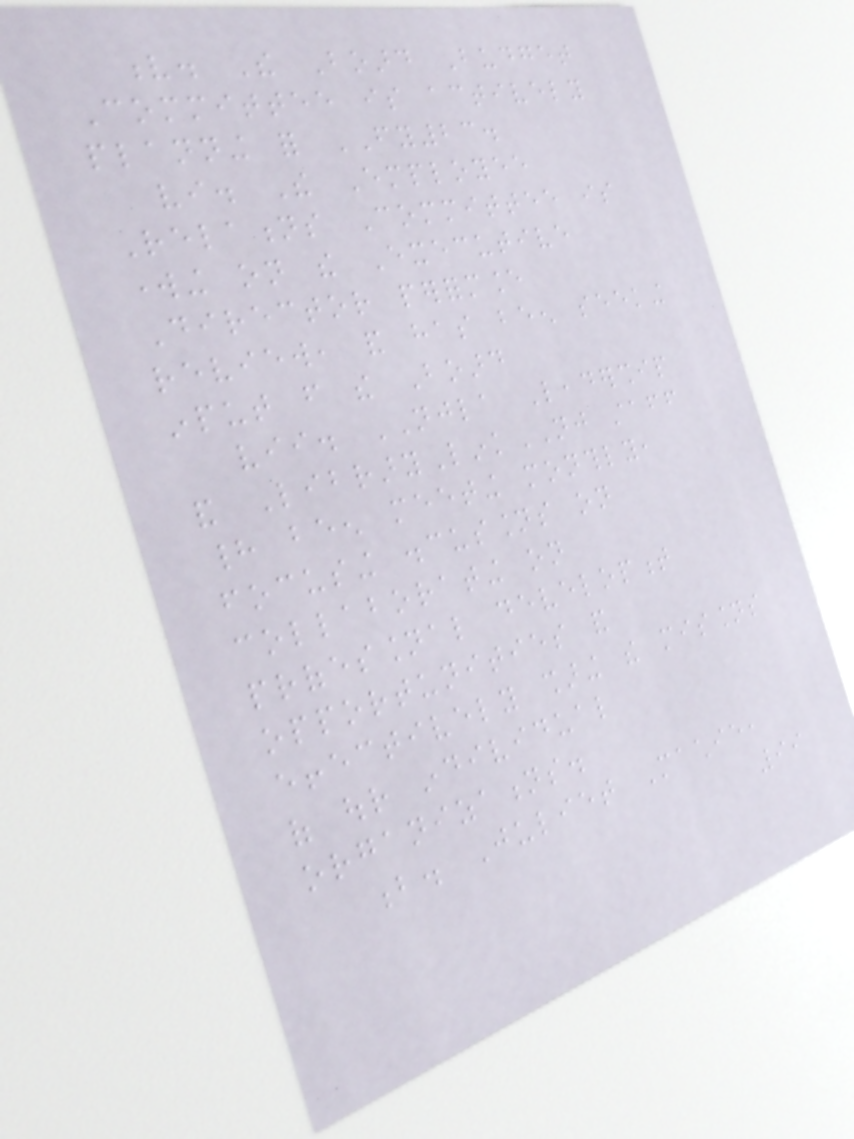v. The Board Budget
Committee is actively
planning for FY23.
vi. The Employee
Relations Committee is
working on the Executive
Director performance
review, and has been seeking
input from the Board
vii. NJLA Leadership
and LibraryLinkNJ staff
had been meeting monthly,
focusing discussions on
collaborating on
professional development
opportunities and
effectively sharing the missions
of our individual
organizations.
b. Juliet Machie,
99
